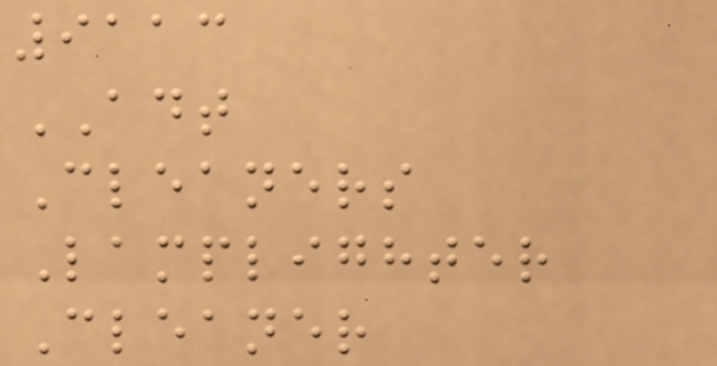9113
ADT
Cleaners
Lamplighter
Cleaner
